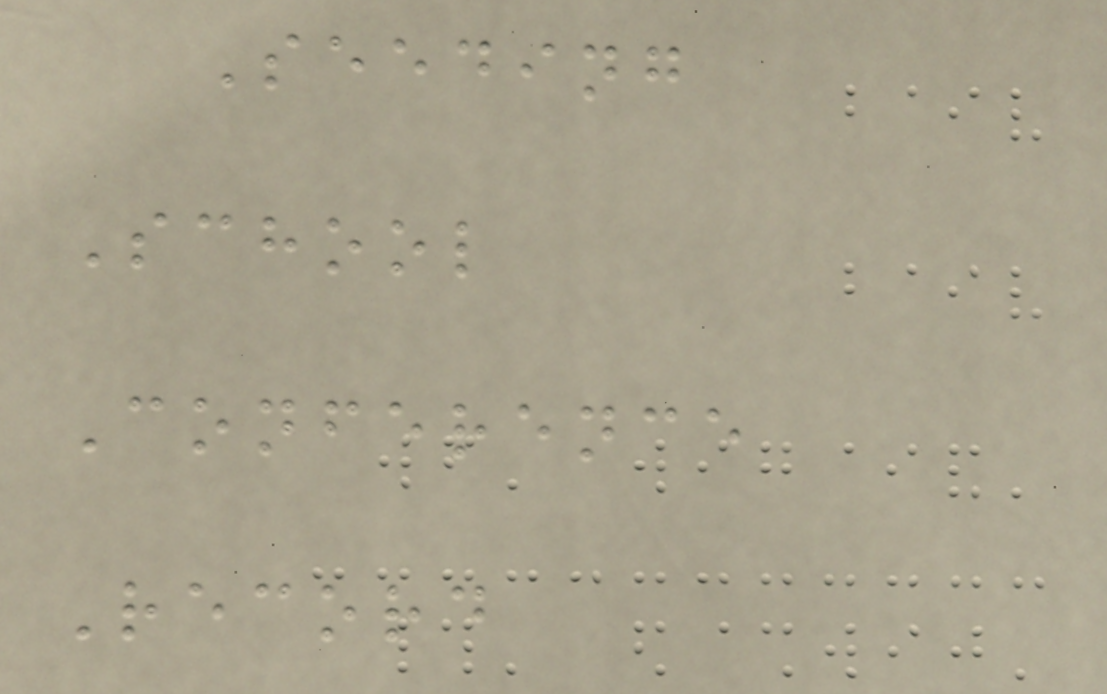Seeding
School
Conference
Record
